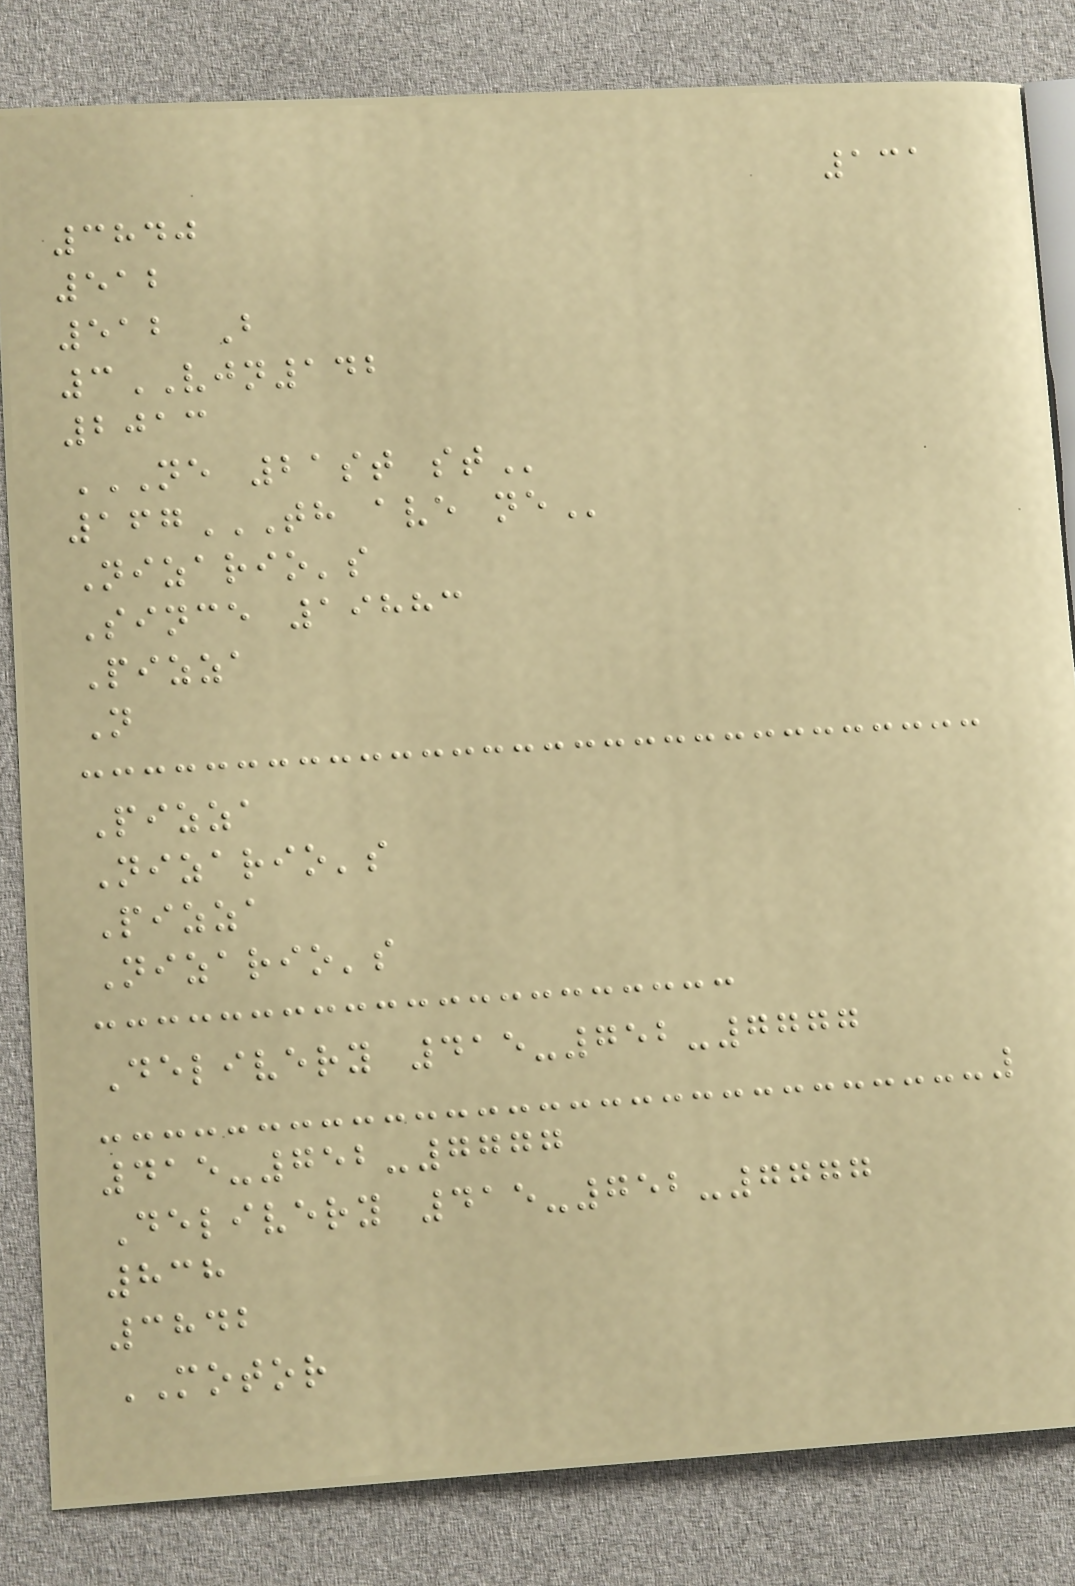131
3840
512
512 B
3VJN142
2013
NE 21ST ST
167TH AVE NE
Nizario's
Since 19883
Pizza
N
Pizza
Nizario's
Pizza
Nizario's
Delivery 415-752-7777
415-752-7777
Delivery 415-752-7777
838
3842
MOTOR
